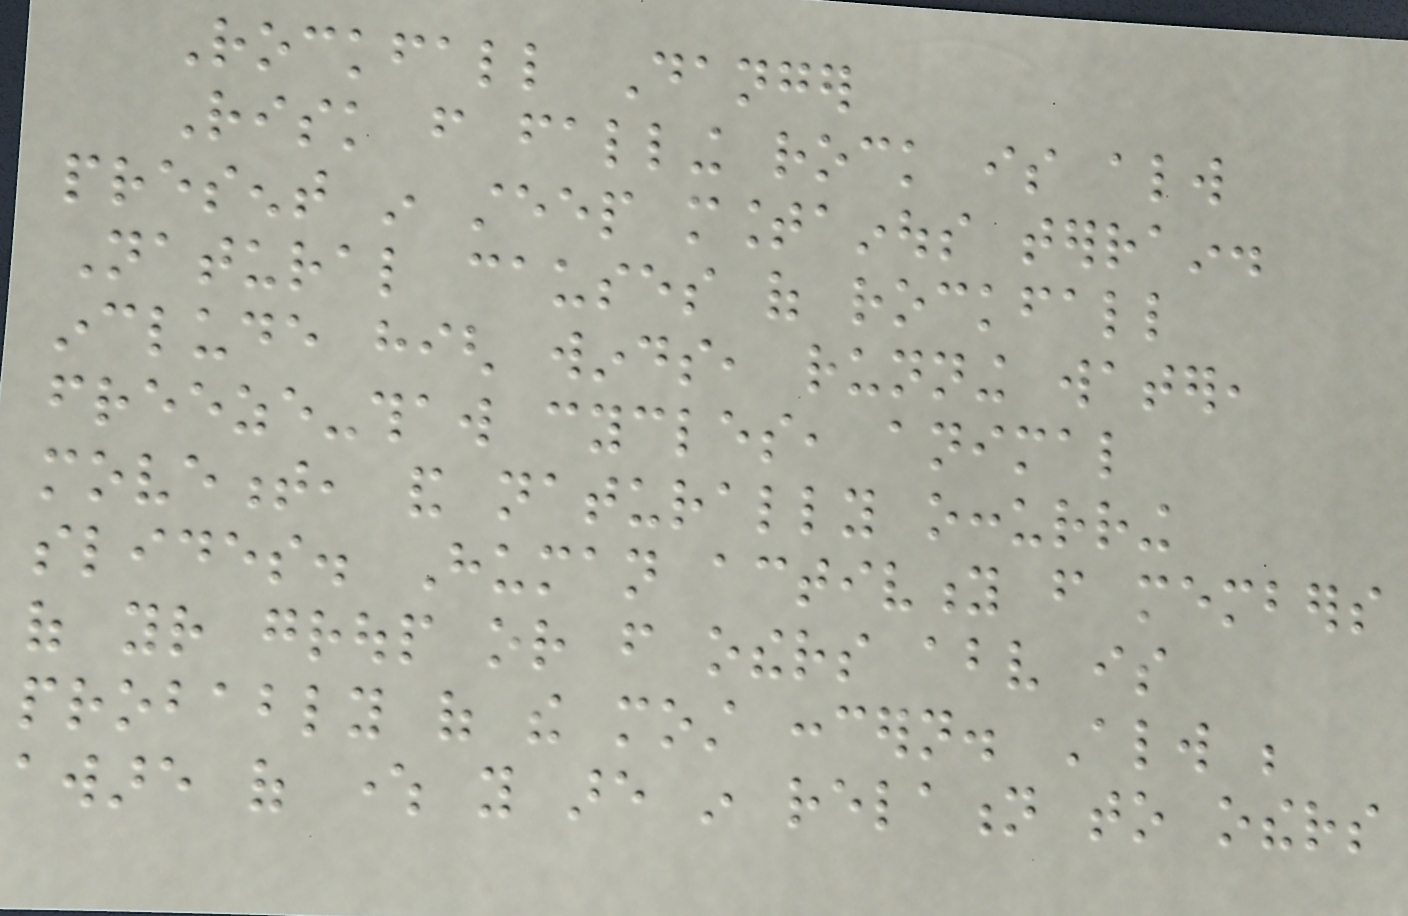Rockfall Danger
Risk from falling rock is always
present in steep mountainous terrain.
Natural causes of rockfall
include high winds, running water,
freeze-thaw cycles, animal
movement, and naturally occurring
slides. Human activity from members
of your group or from others above is
probably of the most concern. Always be
aware of where you are in relation to others
